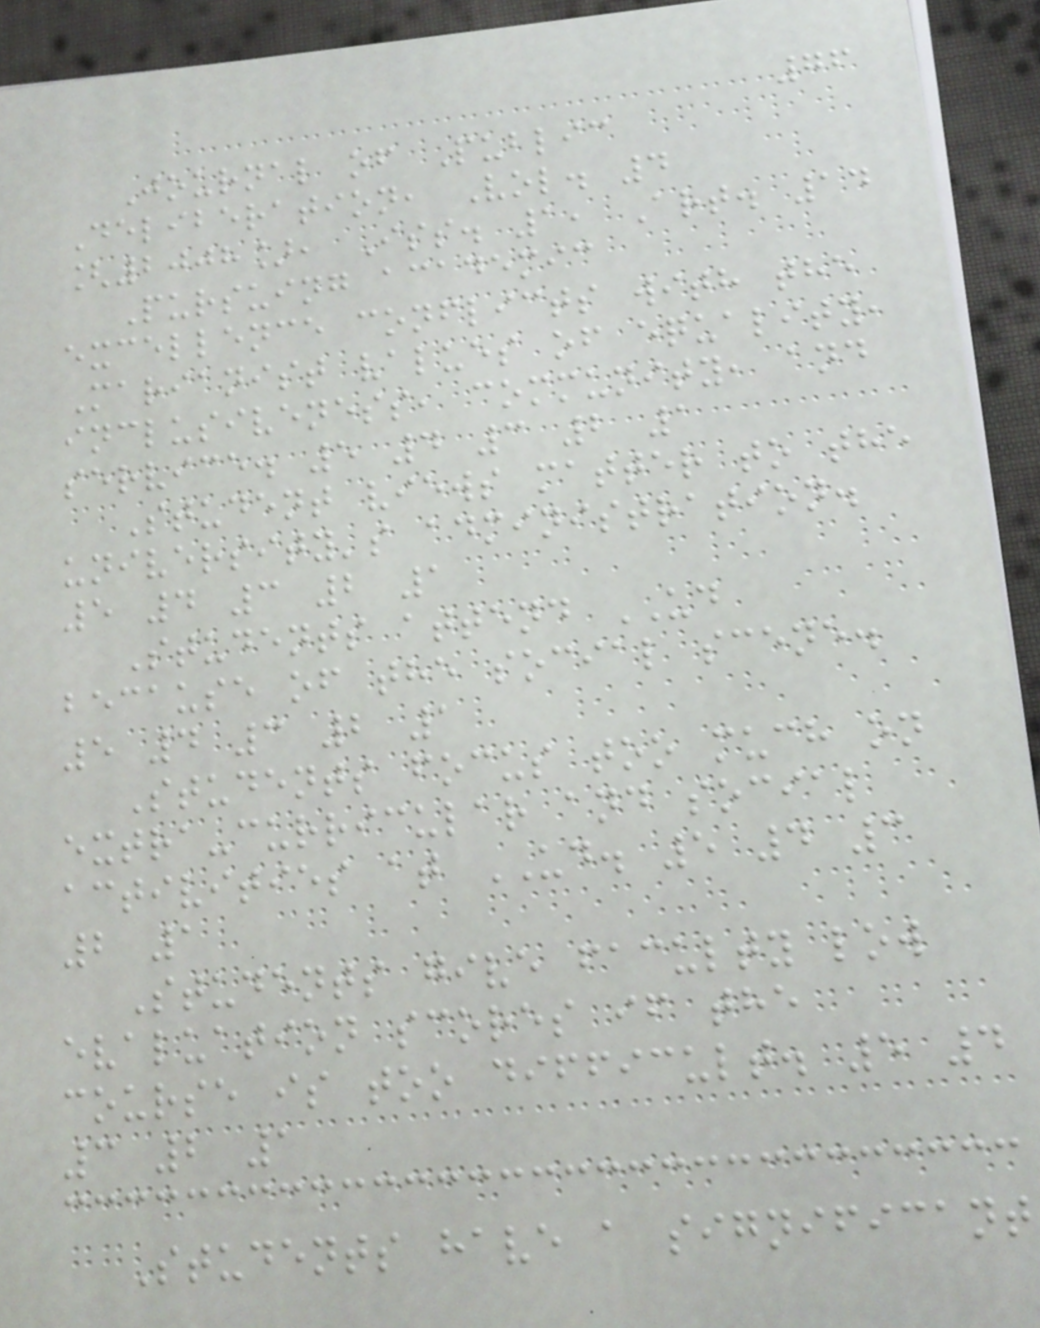76
Journal of Public
Deliberation, Vol. 4
[2008], Iss. 1, Art. 14
Pursuing academic
excellence conflicts with the
Marianist values of equality,
inclusiveness, community, and
service. 5 4 3 2 1
Student views matter to the
university's administration.
5 4 3 2 1
Students attend UD
because of the social scene.
5 4 3 2 1
Students focus too much on
extra-curricular and social
activities at UD. 5 4 3
2 1
Students give faculty low
evaluation scores if the
course is too difficult. 5 4
3 2 1
Students have a significant
